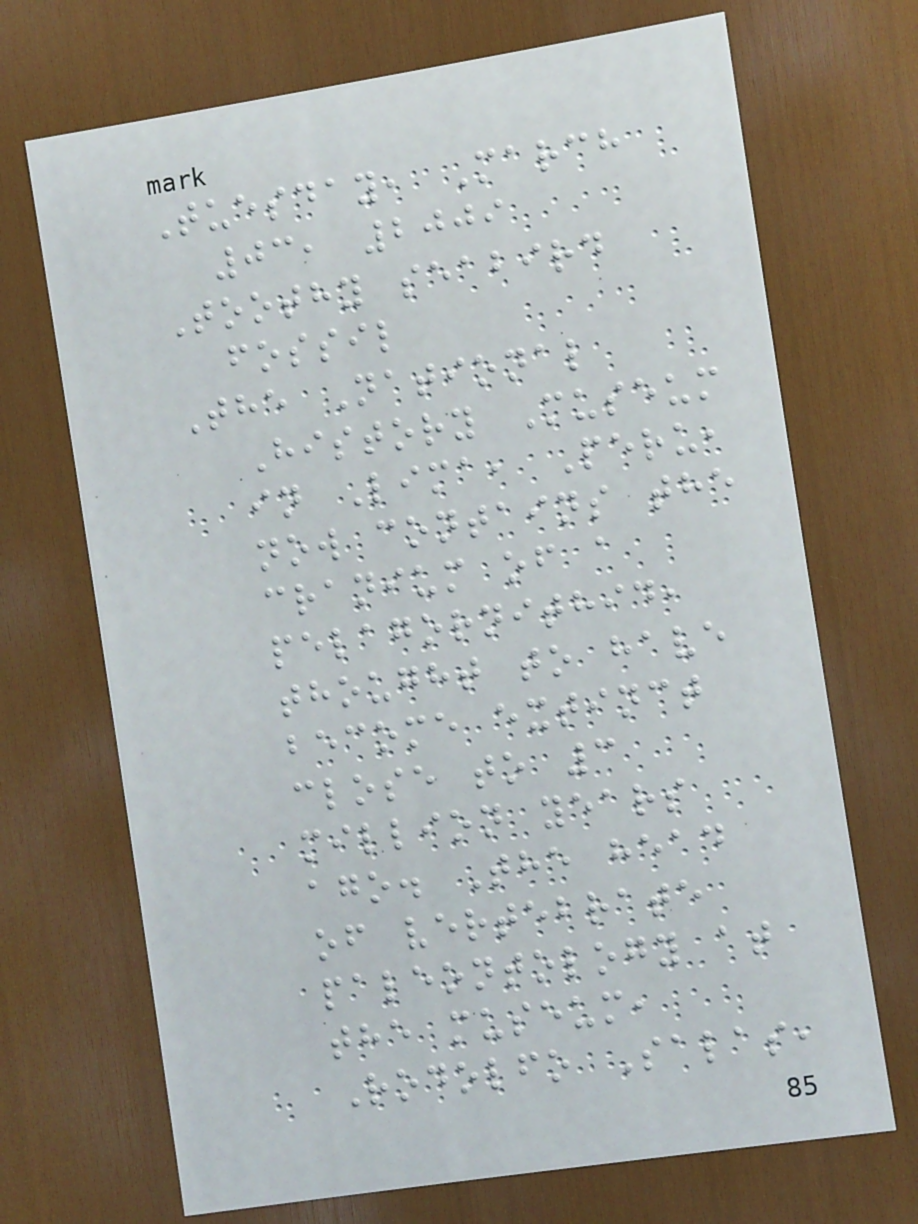Tuesday, March
03, 2009
Toothy seabird
fossil
The National
History Museum
in Lima, Peru,
now contains the
cranium of a
pelagornithid,
thought to have
become extinct
close to 3
million years
ago. The head
of vertebrate
paleontology at
the museum,
Rodolfo Salas,
